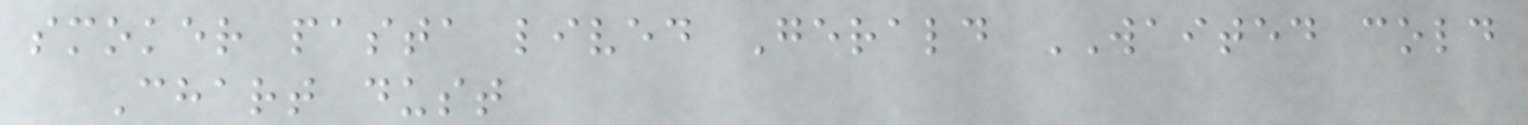smoker pasta lived Gerald WAITED cold
Chart dust
